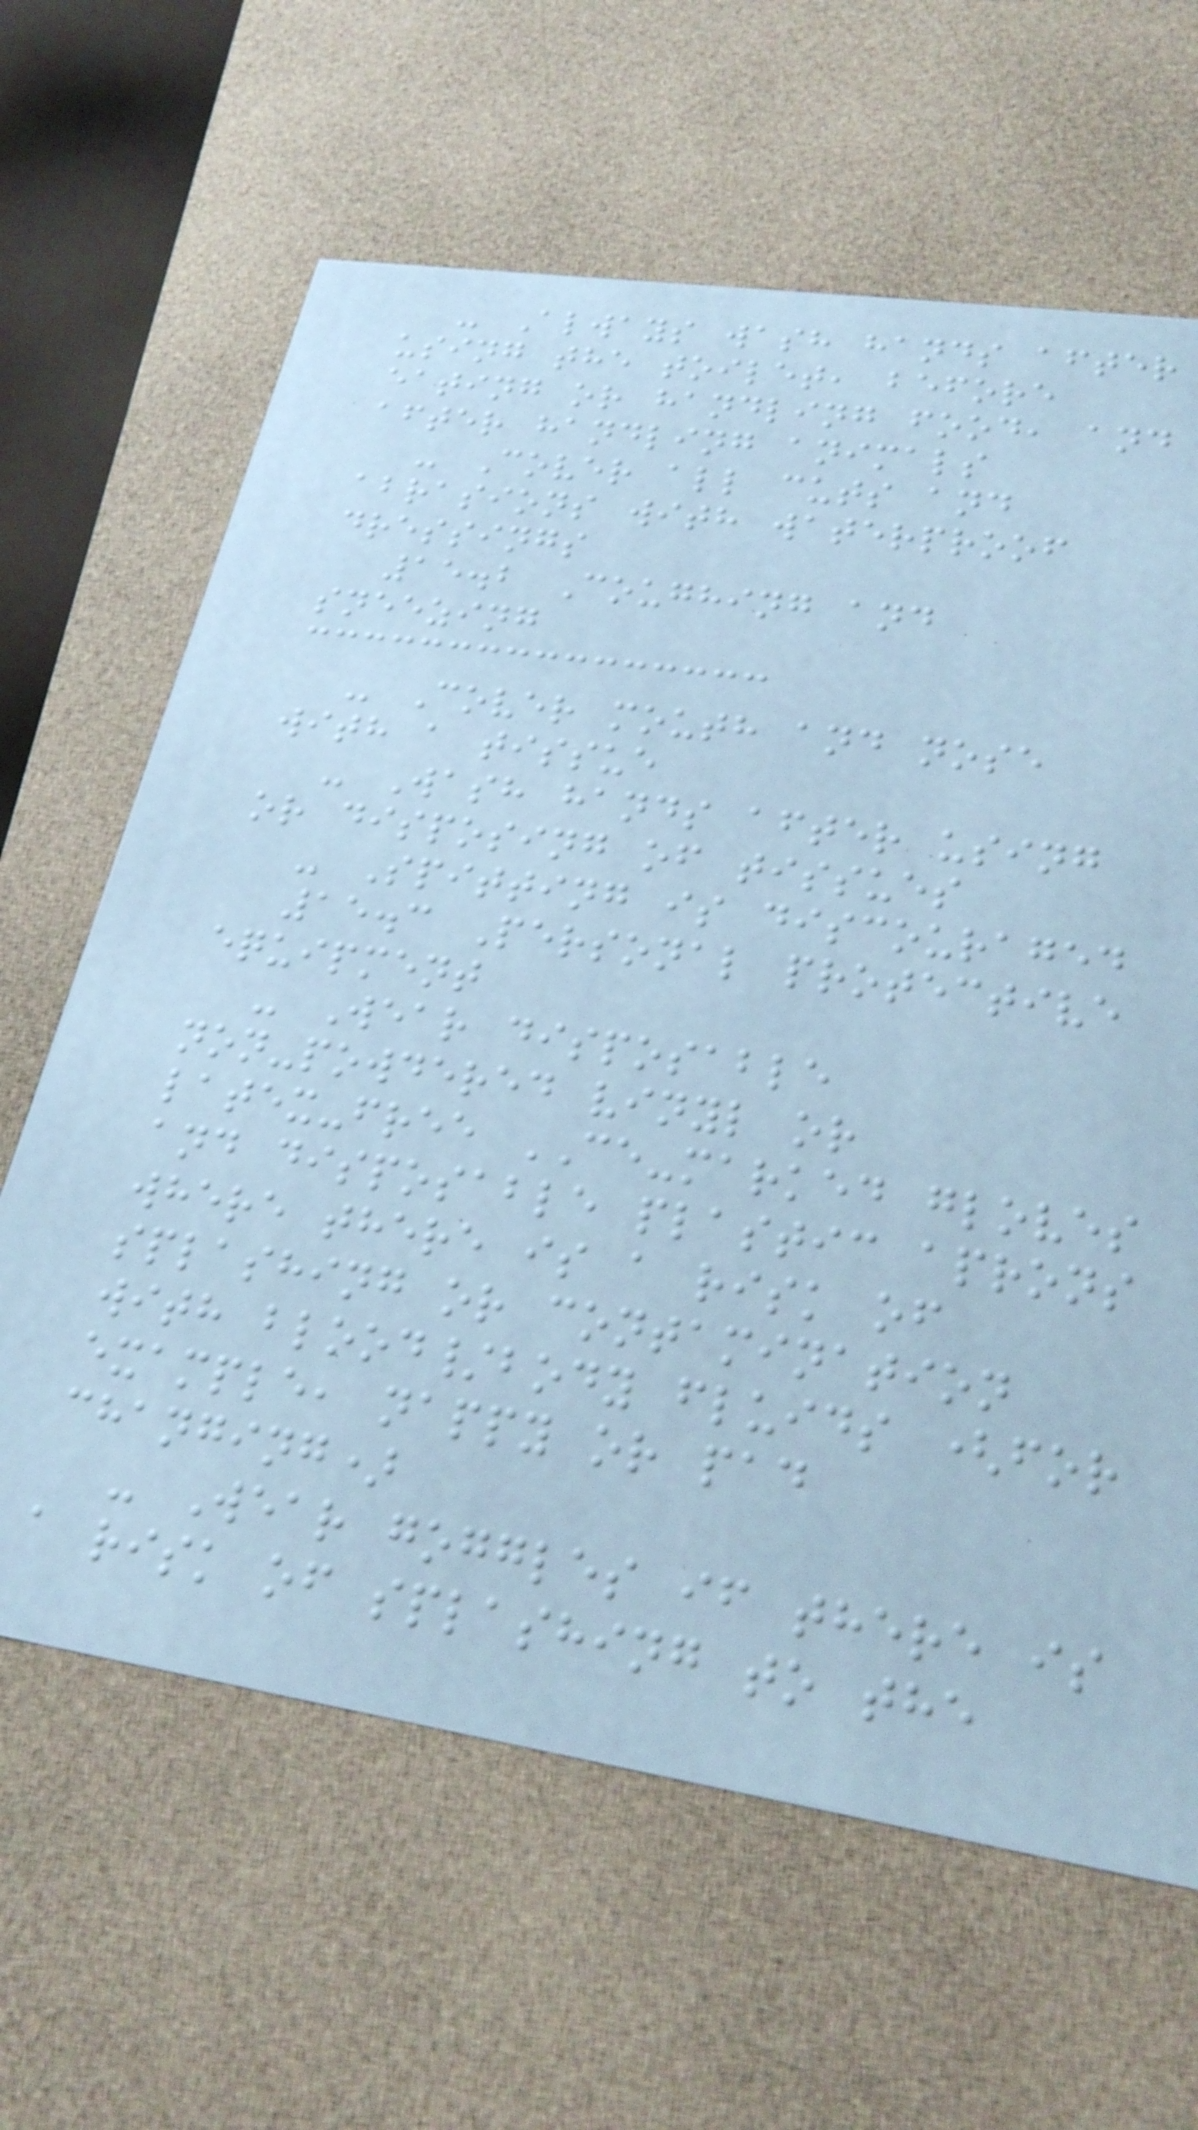- Always wash hands after
using the toilet, before
eating or handling food, and
after handling animals
- Cover all cuts and
abrasions with waterproof
dressings
15.2 Coughing and
sneezing
- Cover mouth and nose
with a tissue
- Wash hands after using
or disposing of tissues
- Spitting is discouraged
15.3 Personal protective
equipment
- Wear disposable
non-powdered vinyl or
latex-free CE-marked gloves
and disposable plastic aprons
where there is a risk of
splashing or contamination
with blood/body fluids (for
example, nappy or pad
changing)
- Wear goggles if there is
a risk of splashing to the
